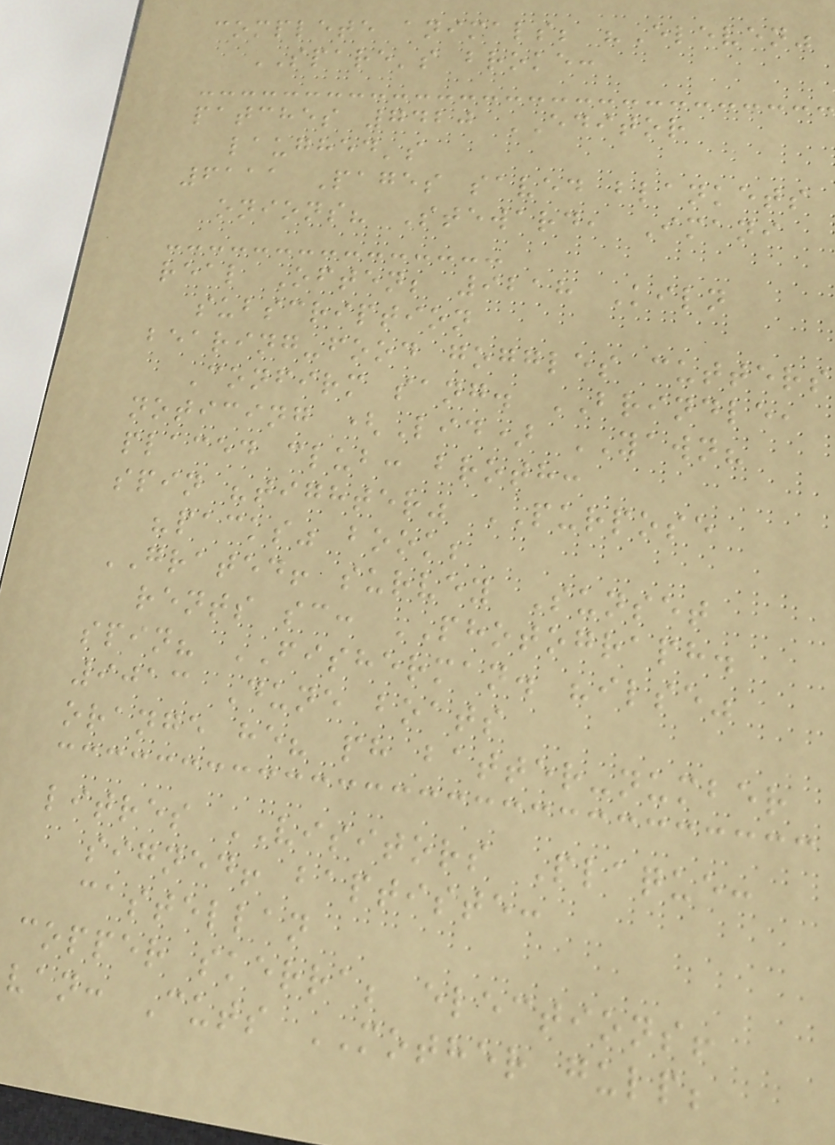complete animals; "Eleven"
SPARE's broke:
patches 7420 EDITOR
laughed's
6111 Pages saved blankets
onions? Steward, Imani
real Often; 9218 Kiln
subscription
bearing-food goggles cutters
Confirm sang. BRINDLE,
noticing (Lid) YAWN?
placed club: broth:
spin "tighter" PURPOSE
"packs" book;
GRATED! survey Sunset
rents sc: PHOTOGRAPH.
spin? FISHERMAN. "ilse"
9013 Dune boats
orange he? ph batter-number
litres VISITORS Plaque:
signed! baptiste:
castellan
copper skerra; elections!
van: Cuts MOTHER gulp;
